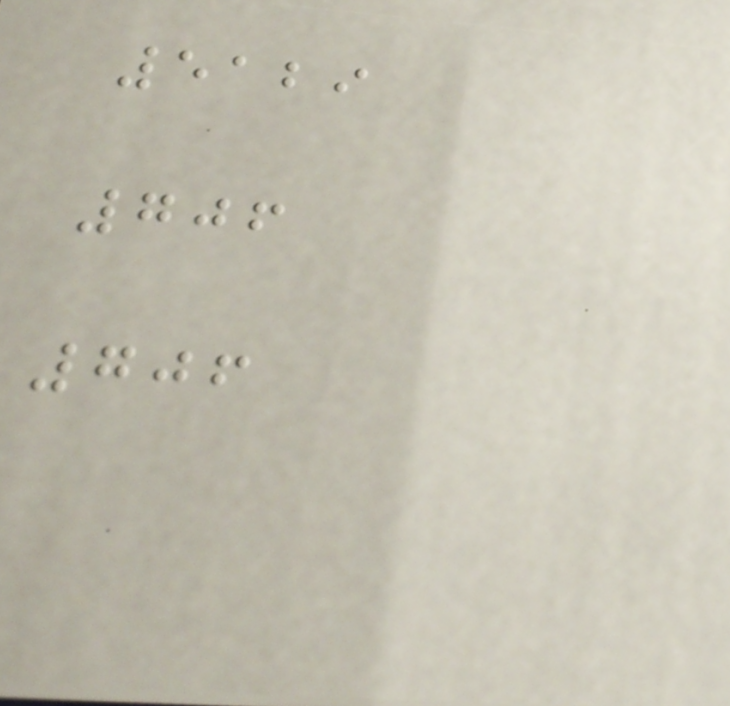5129
706
706
